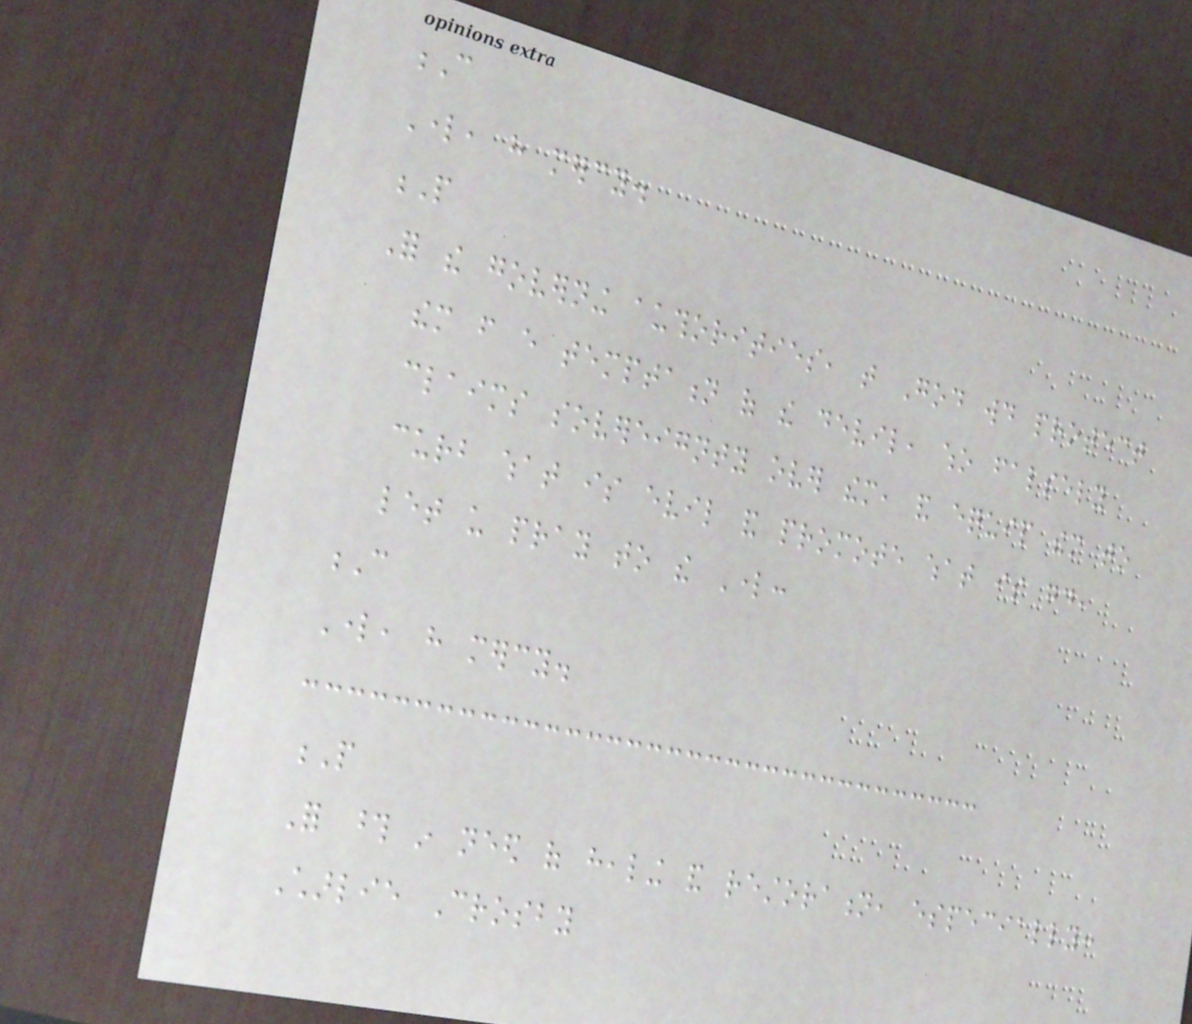C
Lord, have mercy.
P
For the governing authorities, that God would protect
them from every temptation of the devil, who falsely
claims sovereignty over them, and equip them to
curb what is evil and promote what is good,
let us pray to the Lord:
C
Lord, have mercy.
P
For those in need of healing and restoration, especially:
Charlie Crosby
